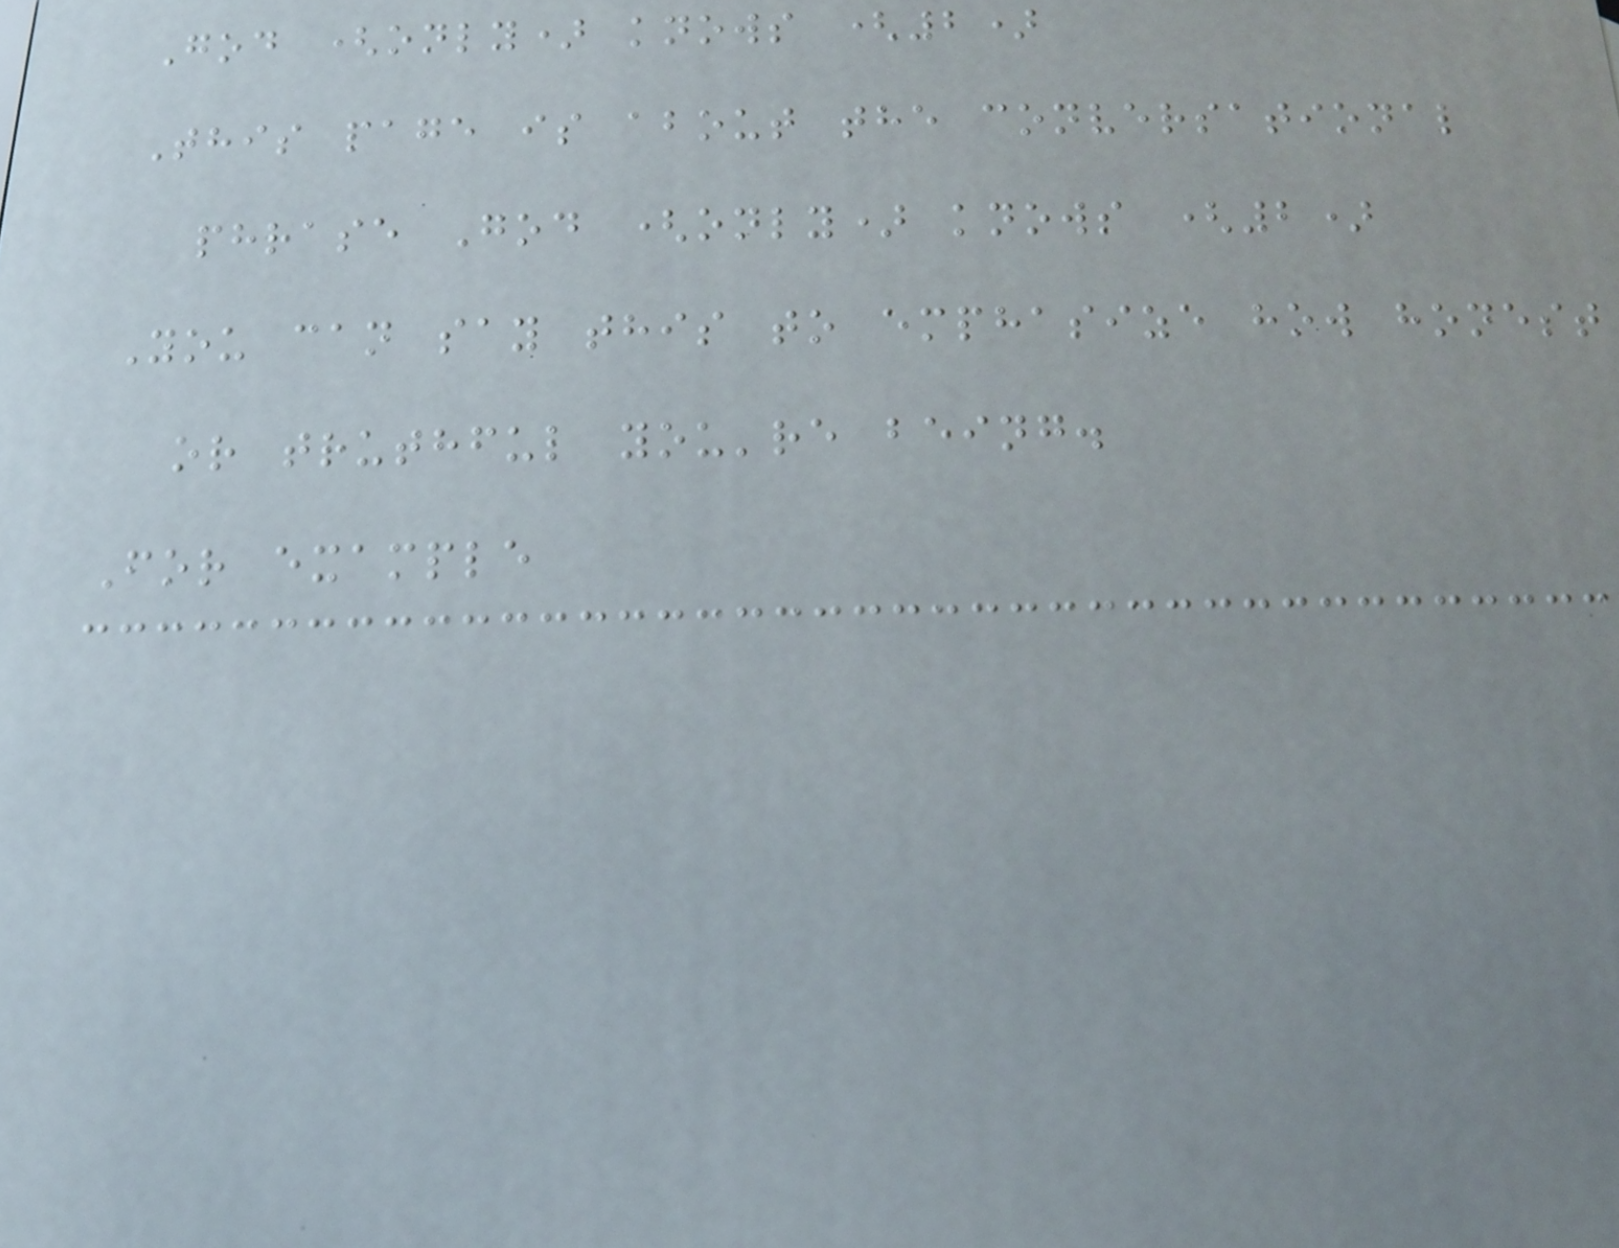God (only) knows (2)
This page is about the conversational
phrase God (only) knows (2)
You can say this to emphasize how honest
or truthful you're being.
For example
